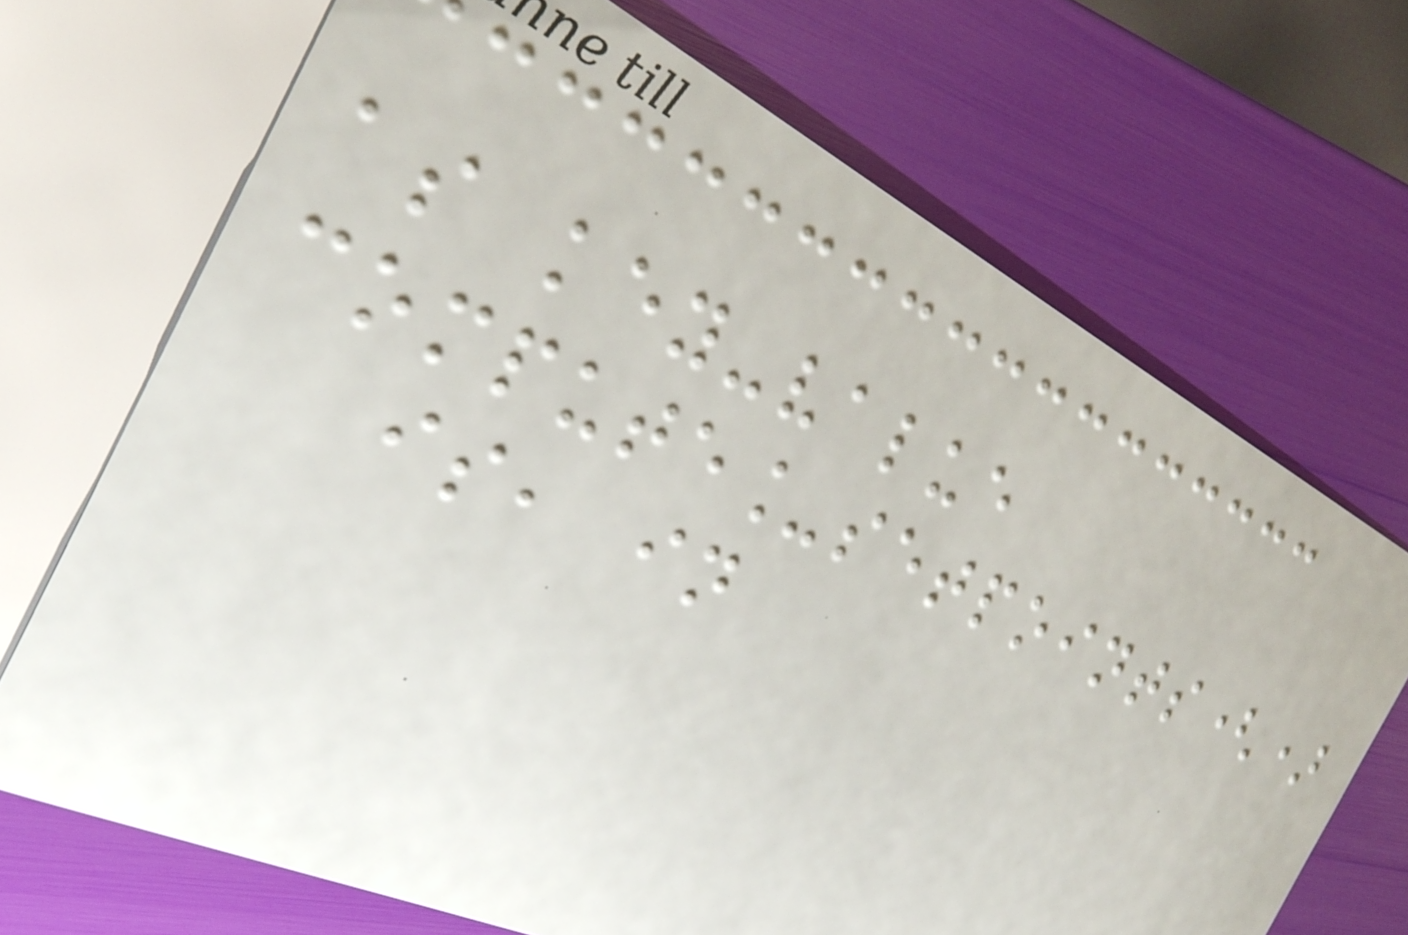as key-value
compute_setpoints()
is, in
